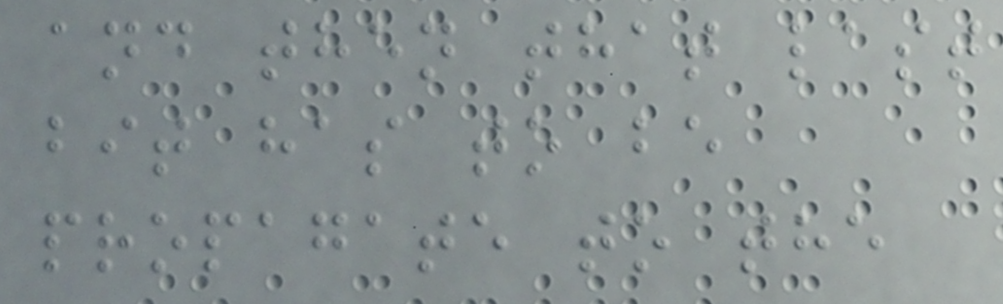and then that last
bit has to be
propagate to the
